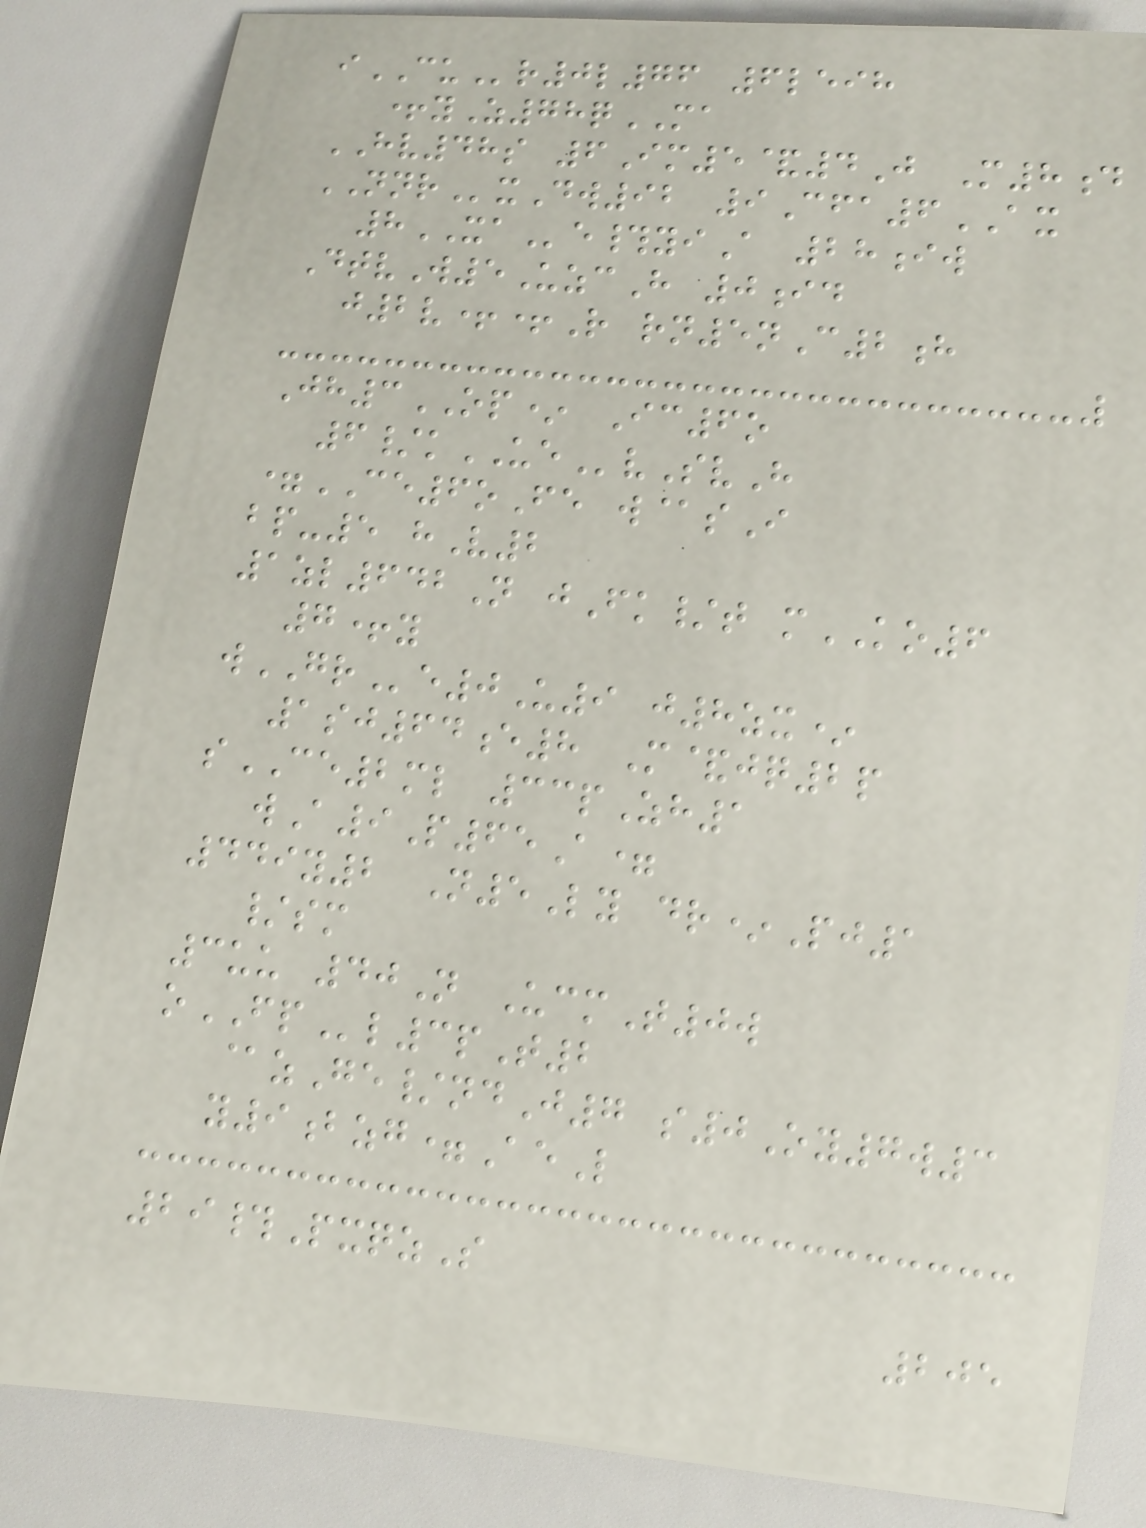iCUr0l76 6leih
+yZ78qMA
HV48s 6Im5&4J M8d
NNRxDw92 9Cfa6AX
8XAe#yiA 28iw
DtvW5UzcH 0id
j2v++R rn5nC2h
Jh3OP* Ic6o
6/kUEvSvH
=CE6oFe w@sI
bp-5 hV2
1zl642N jFk/t mKO6
7+y
wGRe0U9 j8zx*
1sj64e8 M&jq2p
sCE2ml 33pZh1
wA9P65A=
449y2 N5Ly dr*Pj1
/sm
3uu 40N UcmT0w
oFPl3pT2
@zGe/ndJ7 s0Oy7w3
y9bzg=AeL
29#PxqzS
205
